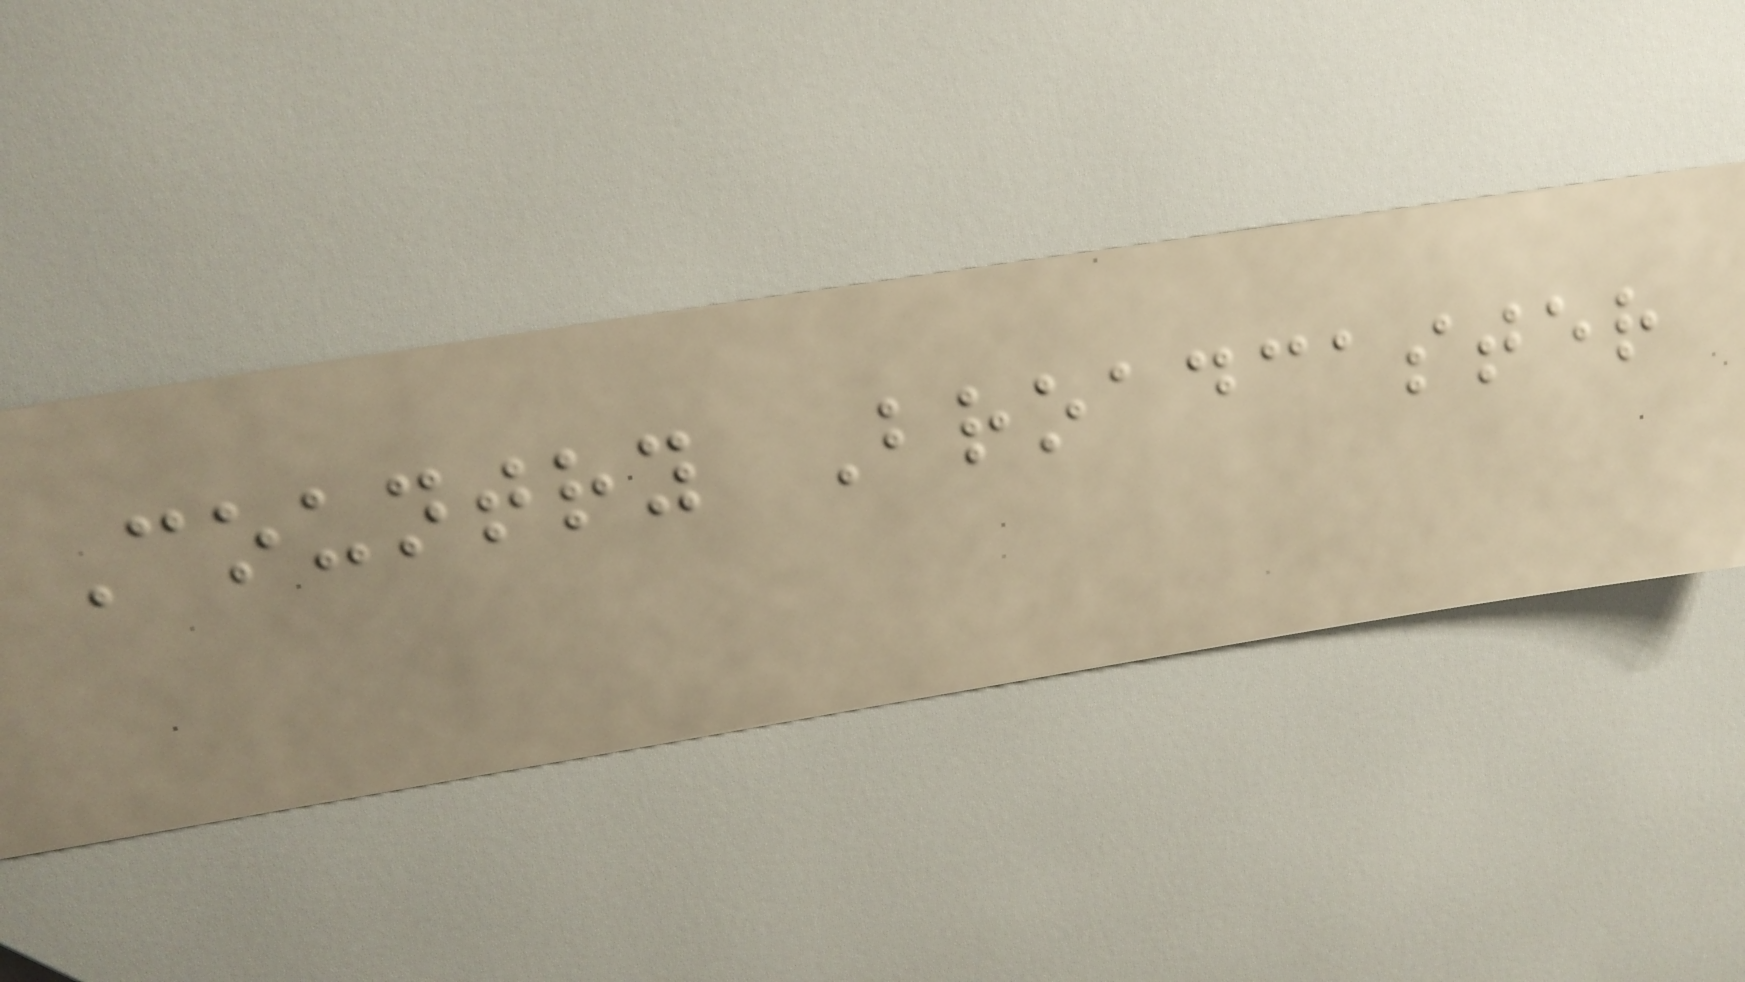Country Broadcaster
